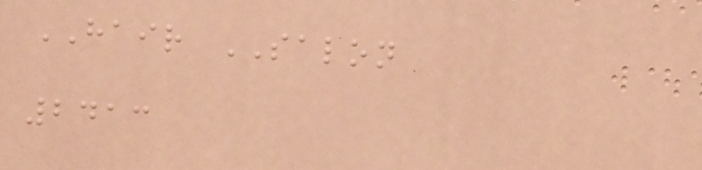HAIR SALON
2413
